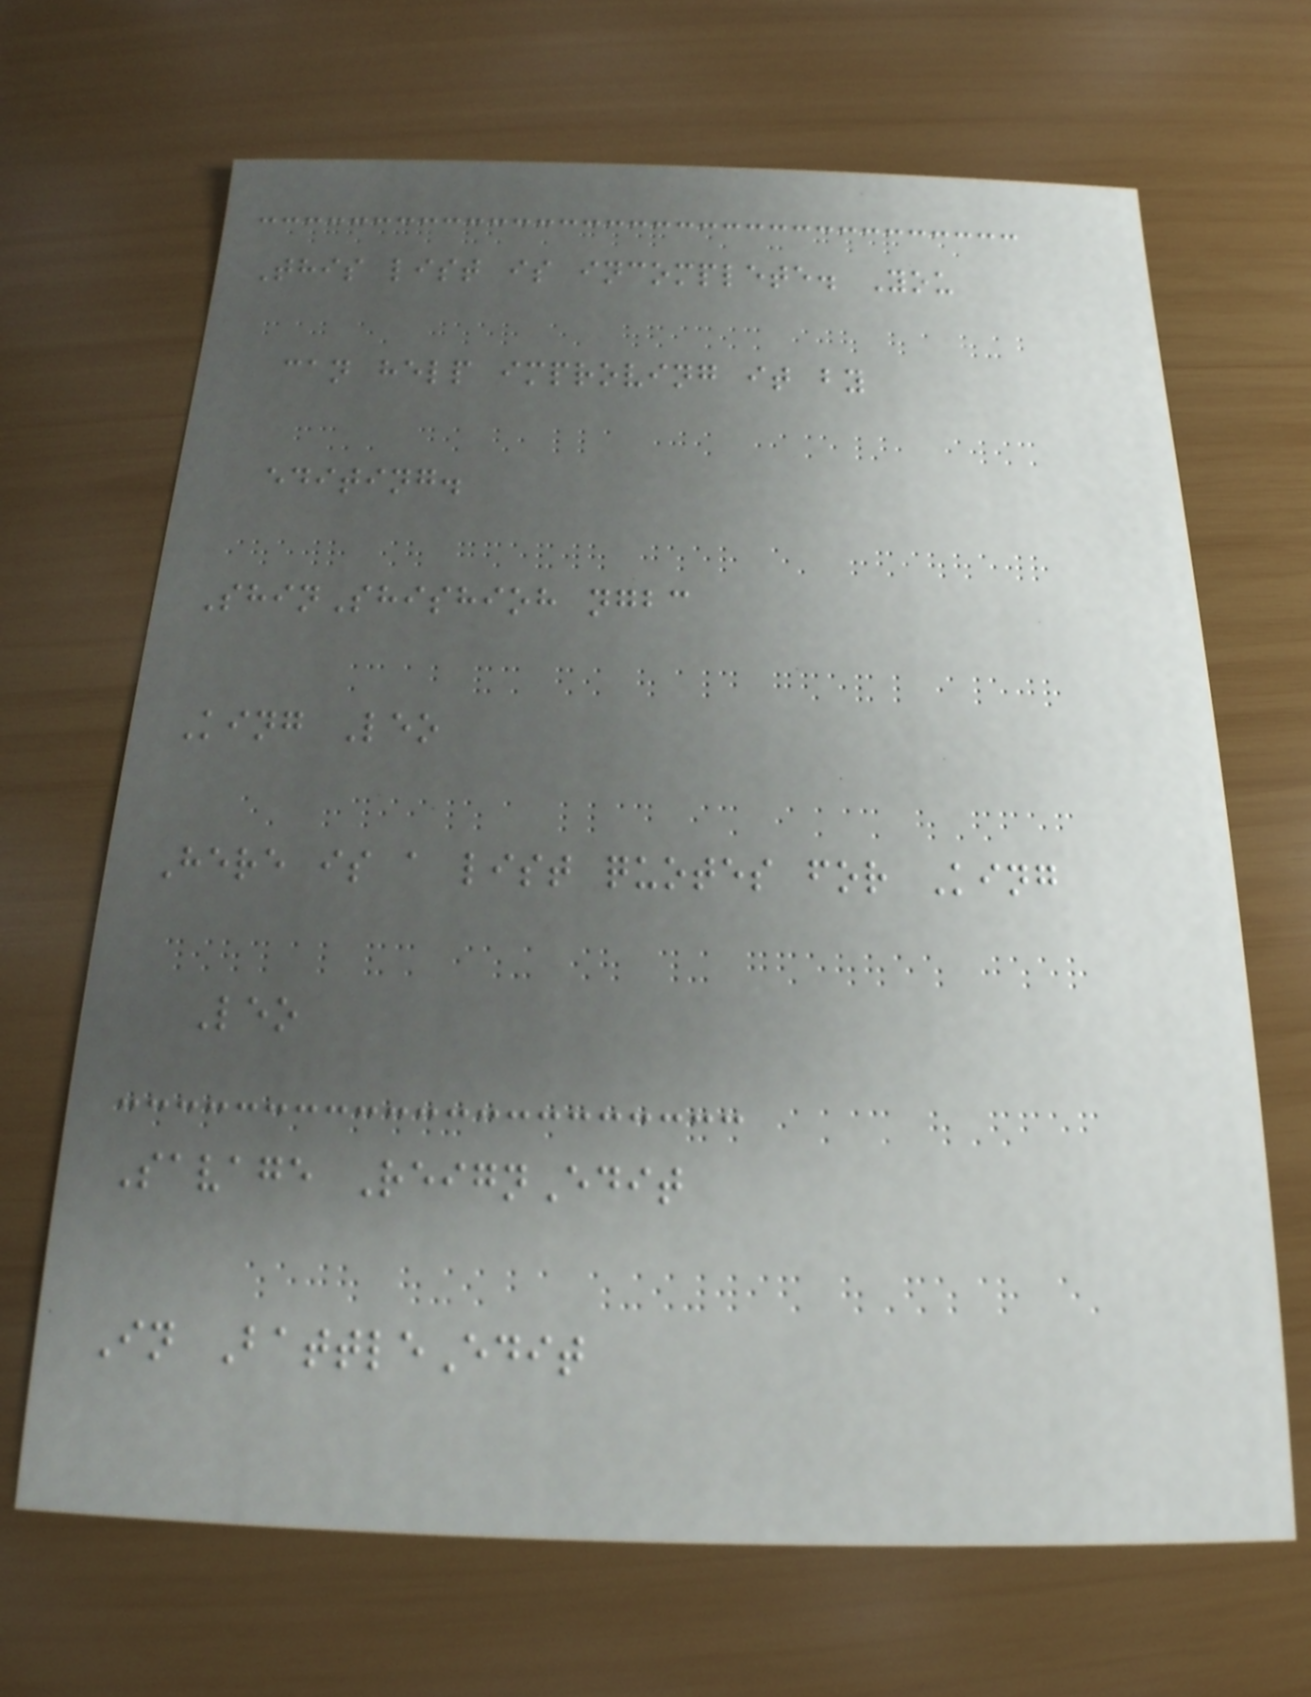This list is incomplete. You
can help improving it by
editing.
ShinShishioh ngbc
King Leo
Here is a list quotes for King
Leo
Savage ReignEdit
In BattleEdit
